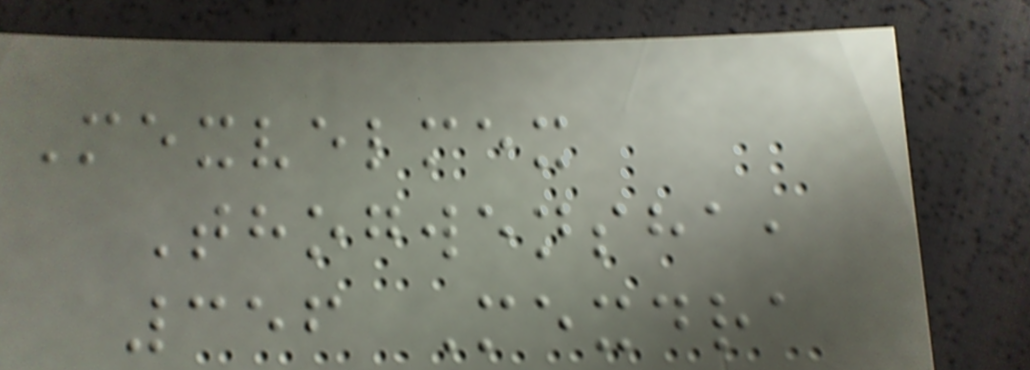Mexvelmex
Thogwensha,
356 Mexdra
